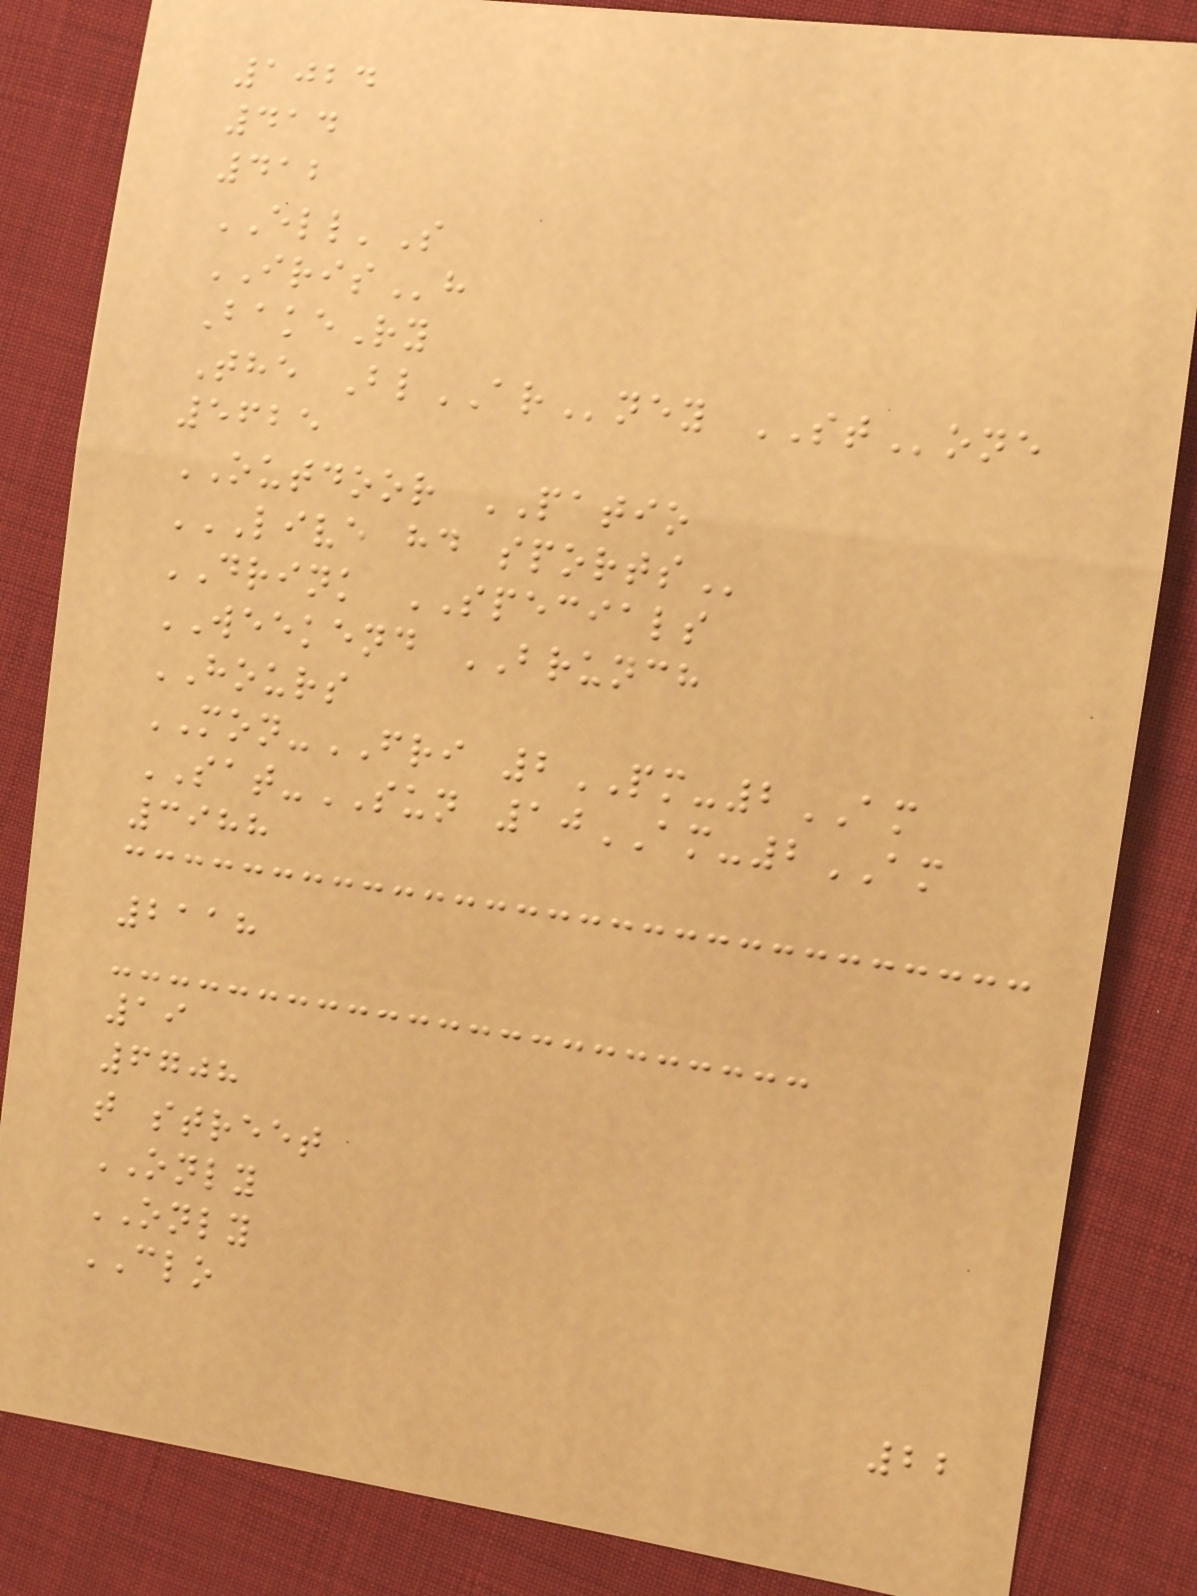1024
414
412
ELL'S
IRISh
BakeRy
The BlARney STone
5625
OUTDOOR PATIO
LIVE HD SPORTS
DRINK SPECIALS
WEEKEND BRUNCH
HOURS
MON-FRI 2PM-2AM
SAT-SUN 10AM-2AM
3988
2118
19
6708
t street
ONLY
ONLY
CLO
22
